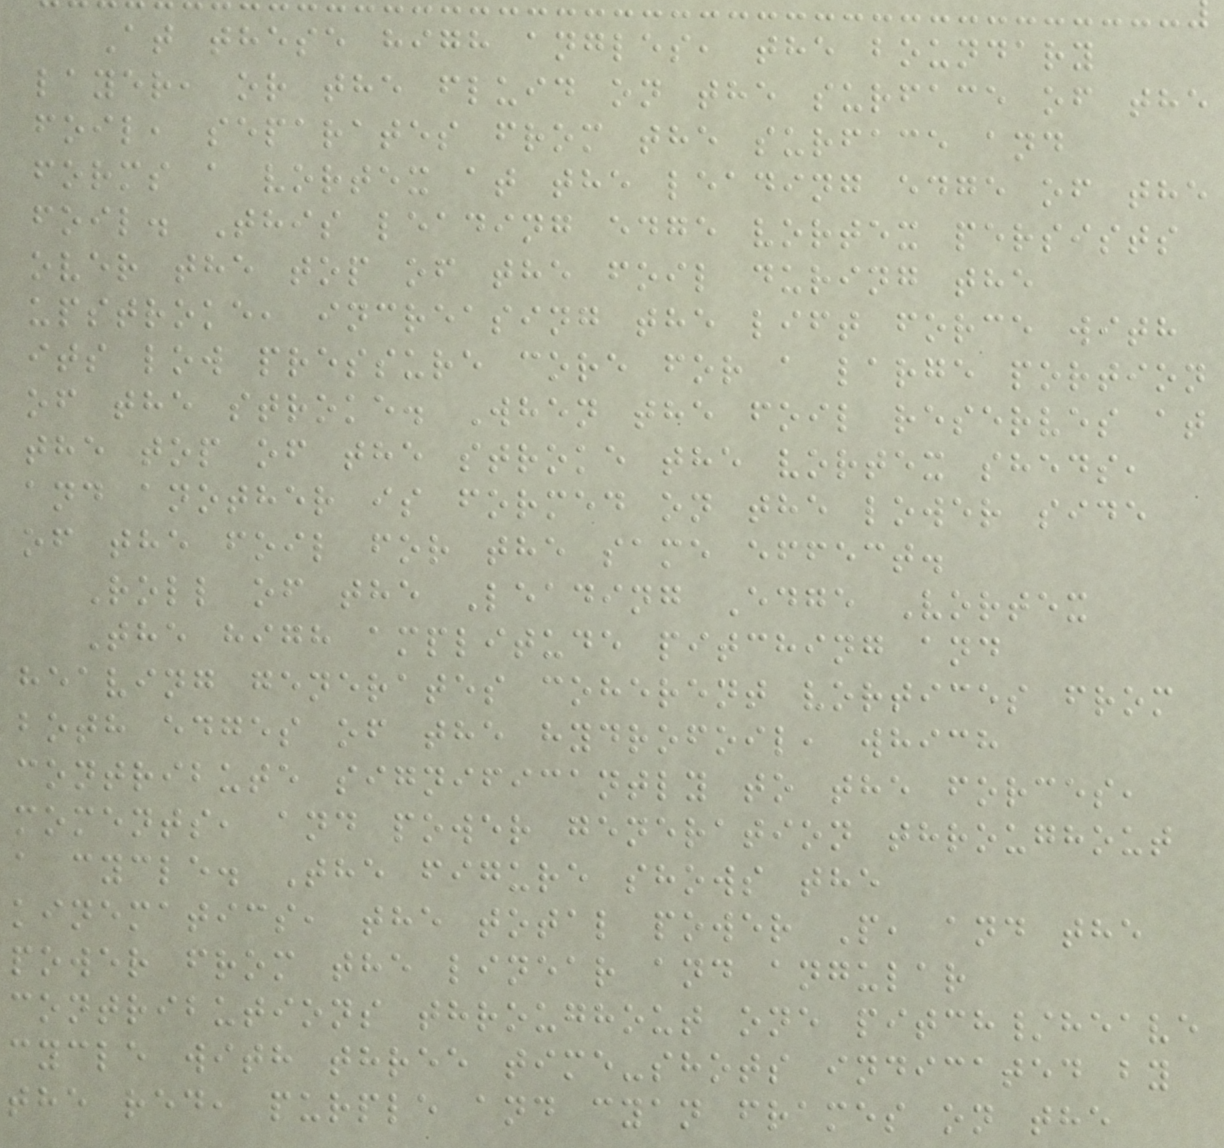At these high angles, the boundary
layer, or the fluid on the surface of the
foil, separates from the surface and
forms a vortex at the leading edge of the
foil. This leading edge vortex persists
over the top of the foil during the
upstroke, increasing the lift force with
its low pressure core for a large portion
of the stroke. When the foil reserves at
the top of the stroke the vortex sheds,
and another is formed on the lower side
of the foil for the same effect.
Roll of the Leading Edge Vortex
The high amplitude pitching and
heaving generates coherent vortices from
both edges of the hydrofoil, which
contribute significantly to the forces,
moments, and power generation throughout
a cycle. The figure shows the
kinematics, the total power P, and the
power from the linear and angular
contributions throughout one pitch/heave
cycle with three time-shots indicated by
the red, purple and cyan frames on the
